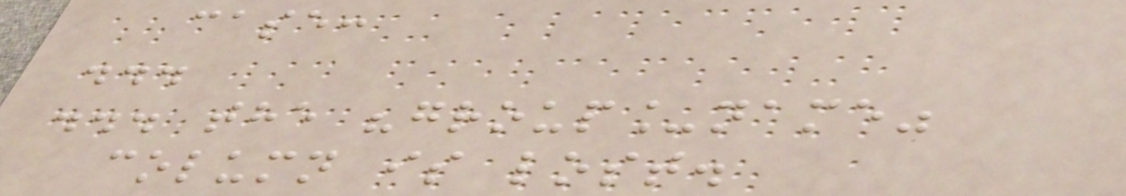case:
...
... the "group_name"
column is lost.
